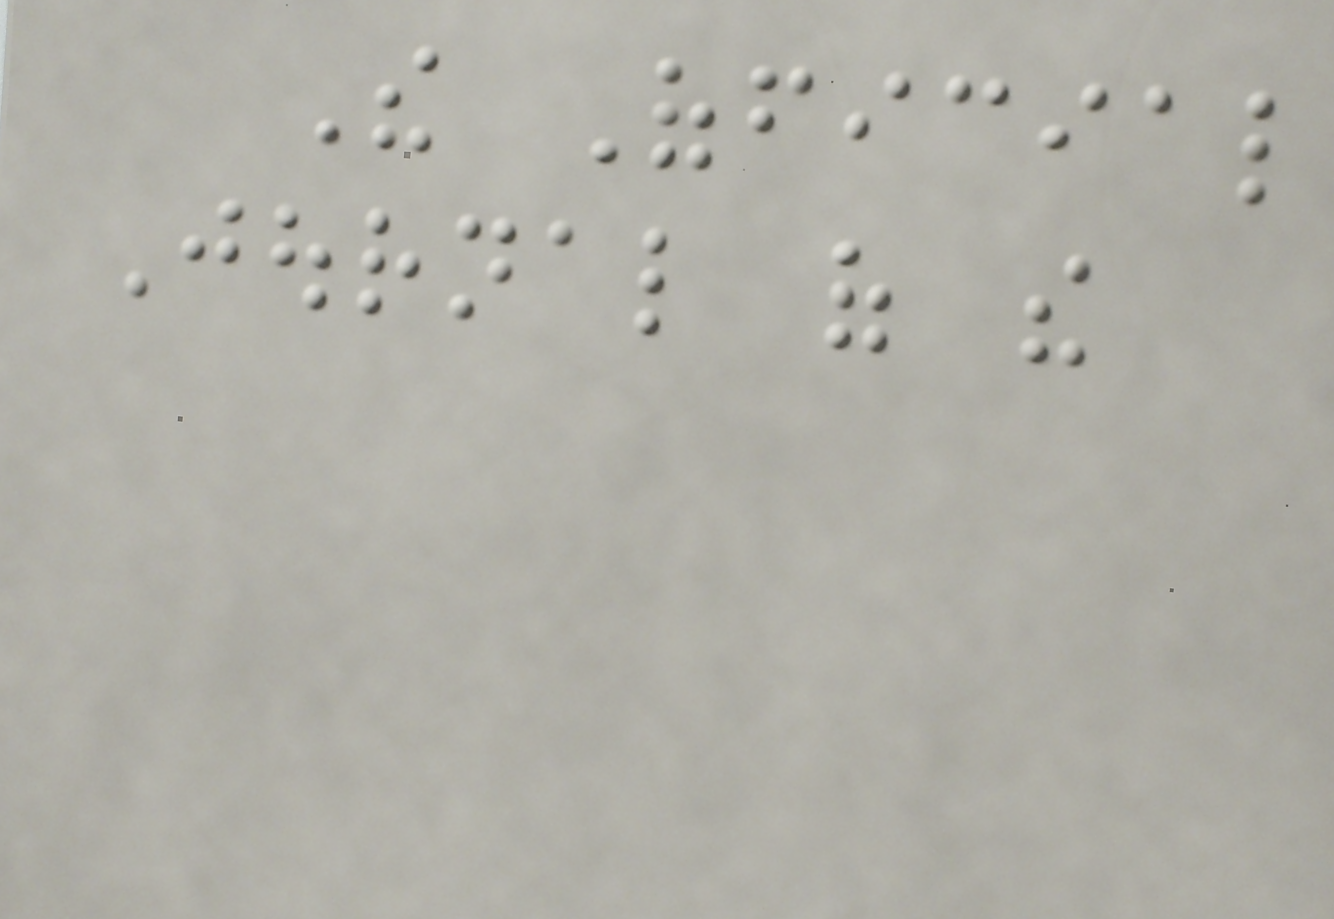The Official
Journal of the
